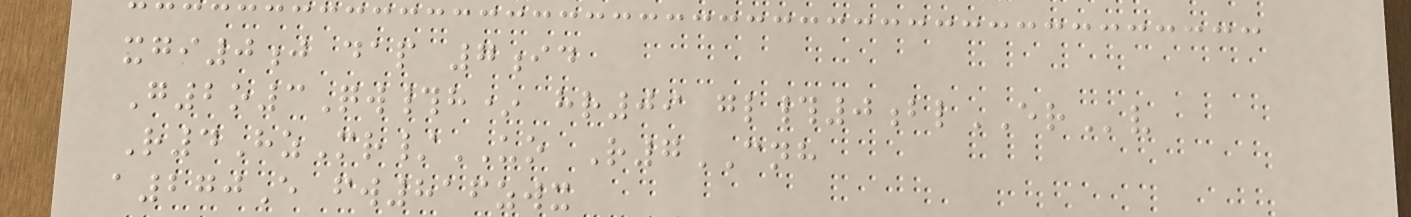xgi0j dap 7id
G2o3Qw#h* hr09 gl#0blERv
R4HzMr/UO R7CNH
a270E fw816zwx
